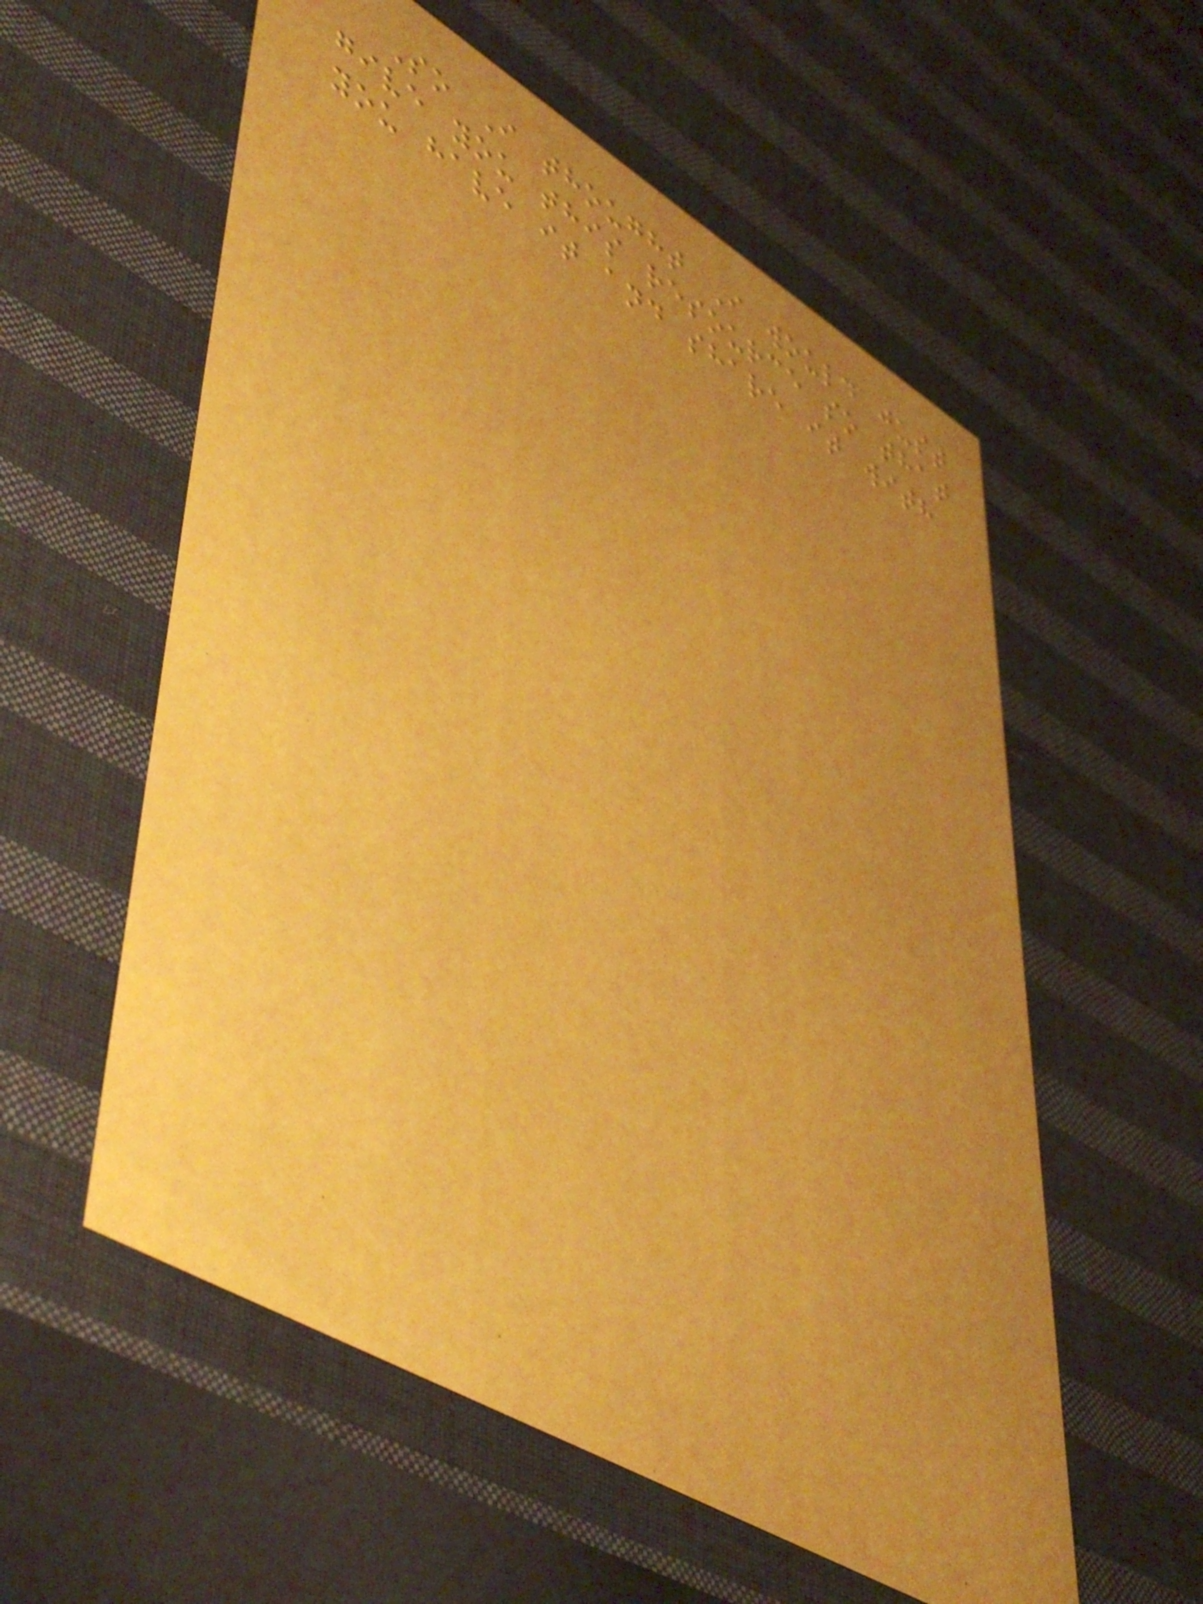So I thought I would just
give you this resource so that
you have it and share it with
